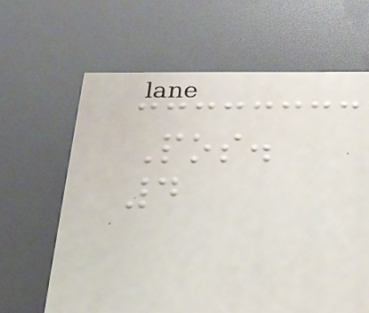Pos.
4
